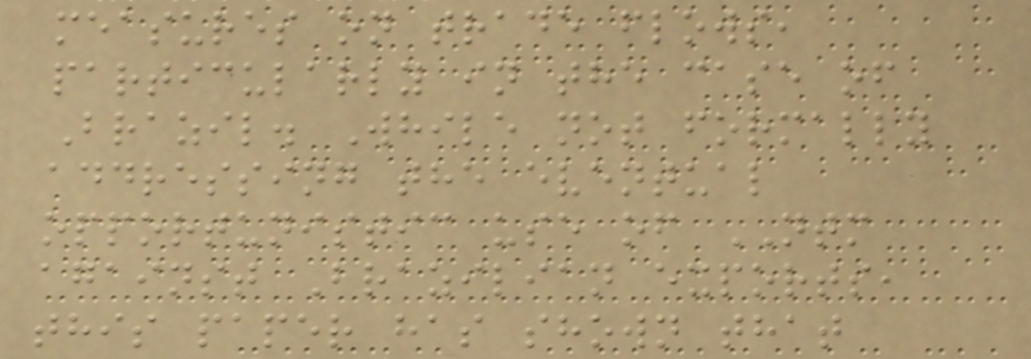measures on trade flows,
particularly in the case of
Brazil. While not formally
addressing the eventual
opportunistic use of NTM
against Brazilian exports,
this paper has shown that
